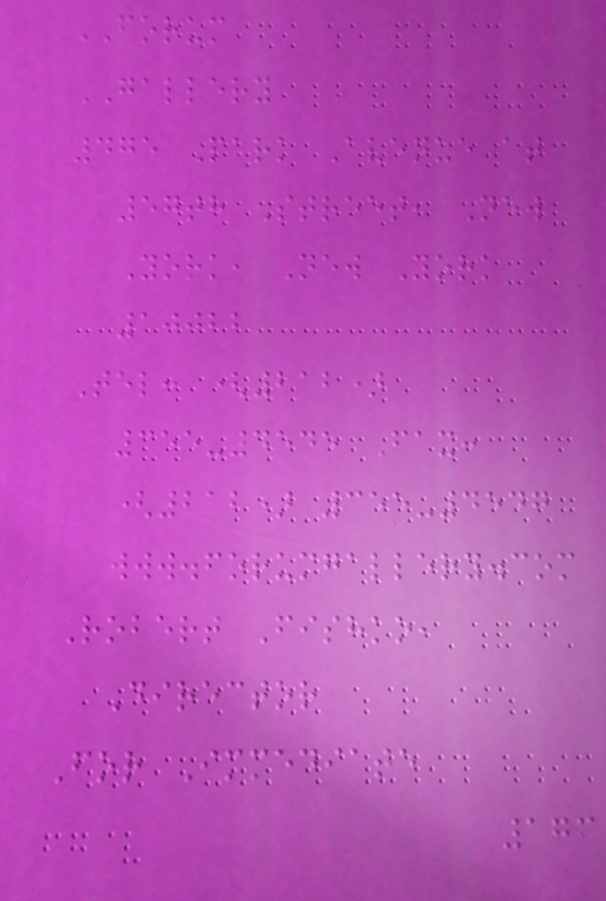FORUM
GALLERY
475 Park Avenue at
57th Street, New
York, New York
10022
Tel: (212)
355-4545 Fax:
(212) 355-4547
www.forumgallery.com
Robert Fishko,
Director
For Immediate
173
